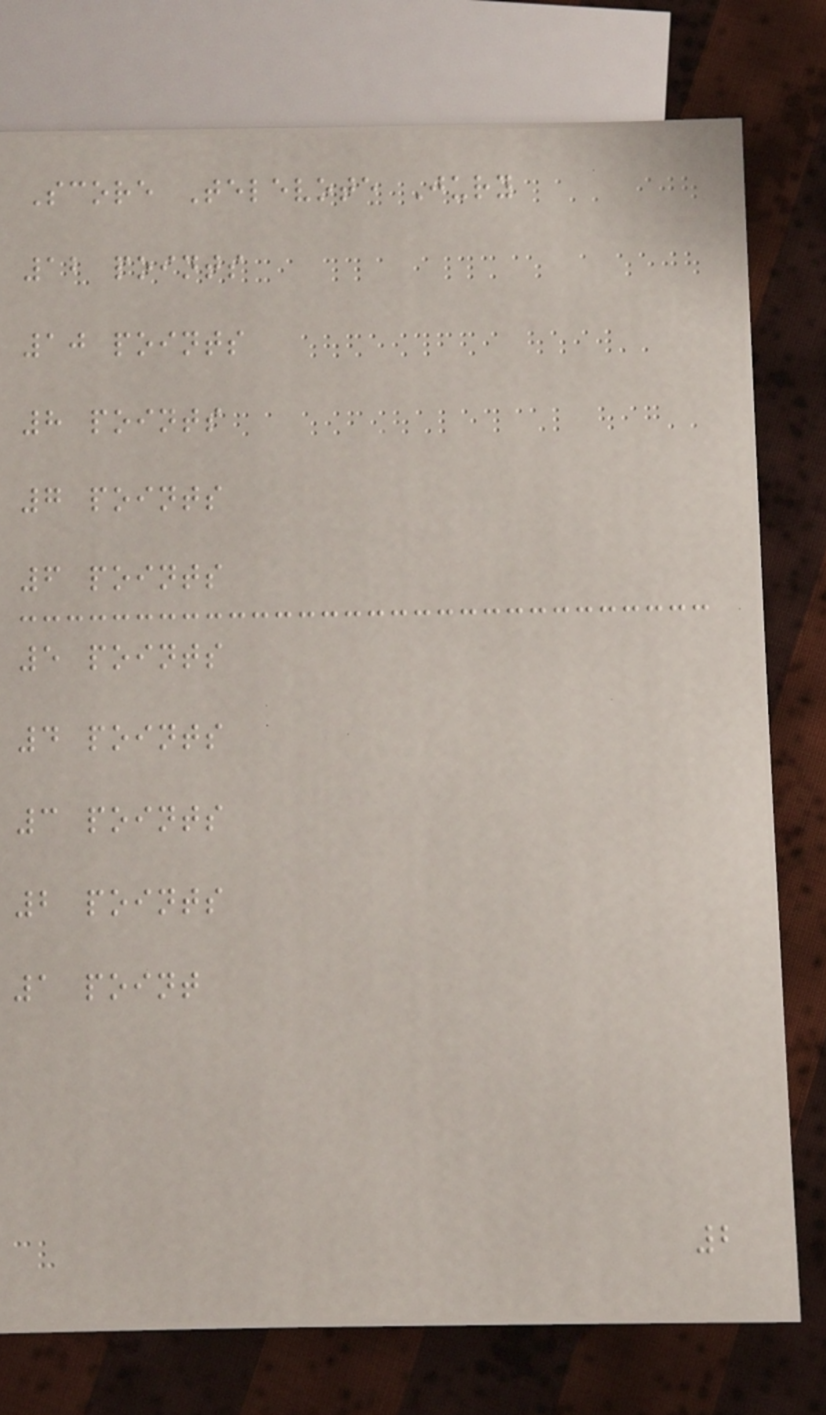Score Televote Jury
12 points
10 points
8 points
7 points
6 points
5 points
4 points
3 points
2 points
1 point
2
